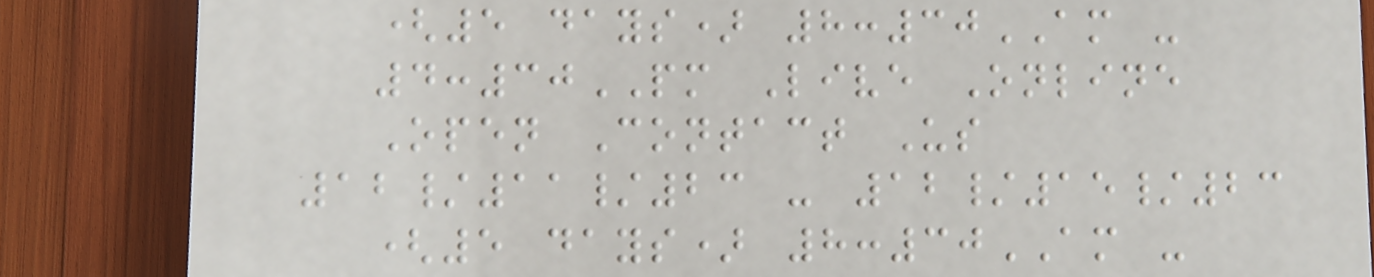(5 days) 8:30AM -
4:30PM Live Online
Open Contact Us
12/11/23 - 12/15/23
(5 days) 8:30AM -
